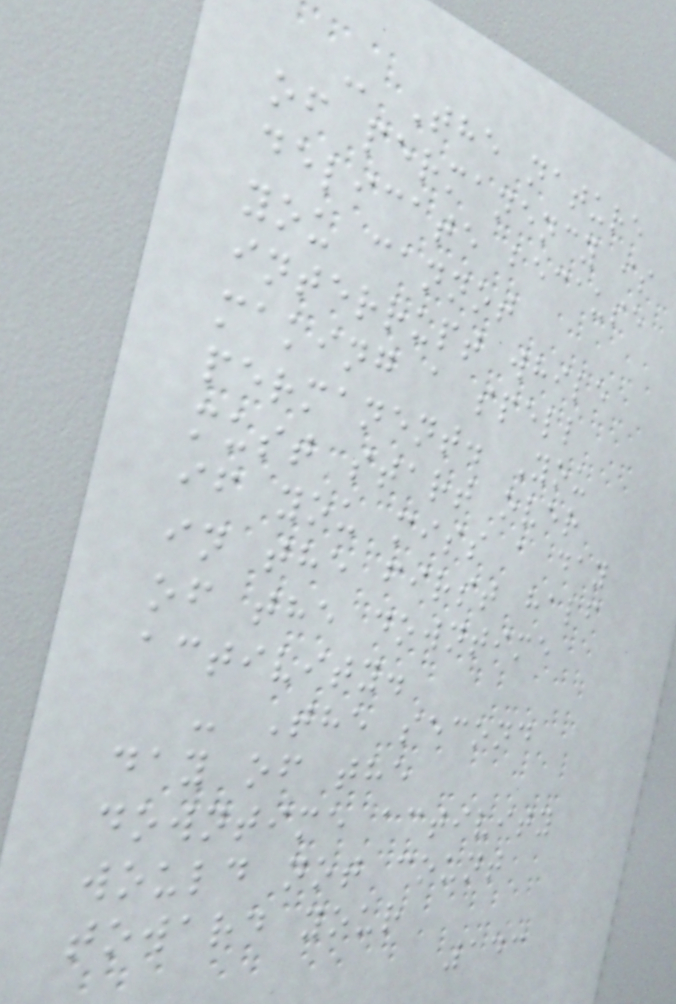- The nature
of permanency is
delicate because
you cannot
interrupt while
making a spell
permanent. You
must start over
if you miss a day
in the first half
of the downtime
activity.
- The second
day of the
downtime activity
would not count
toward your
143
